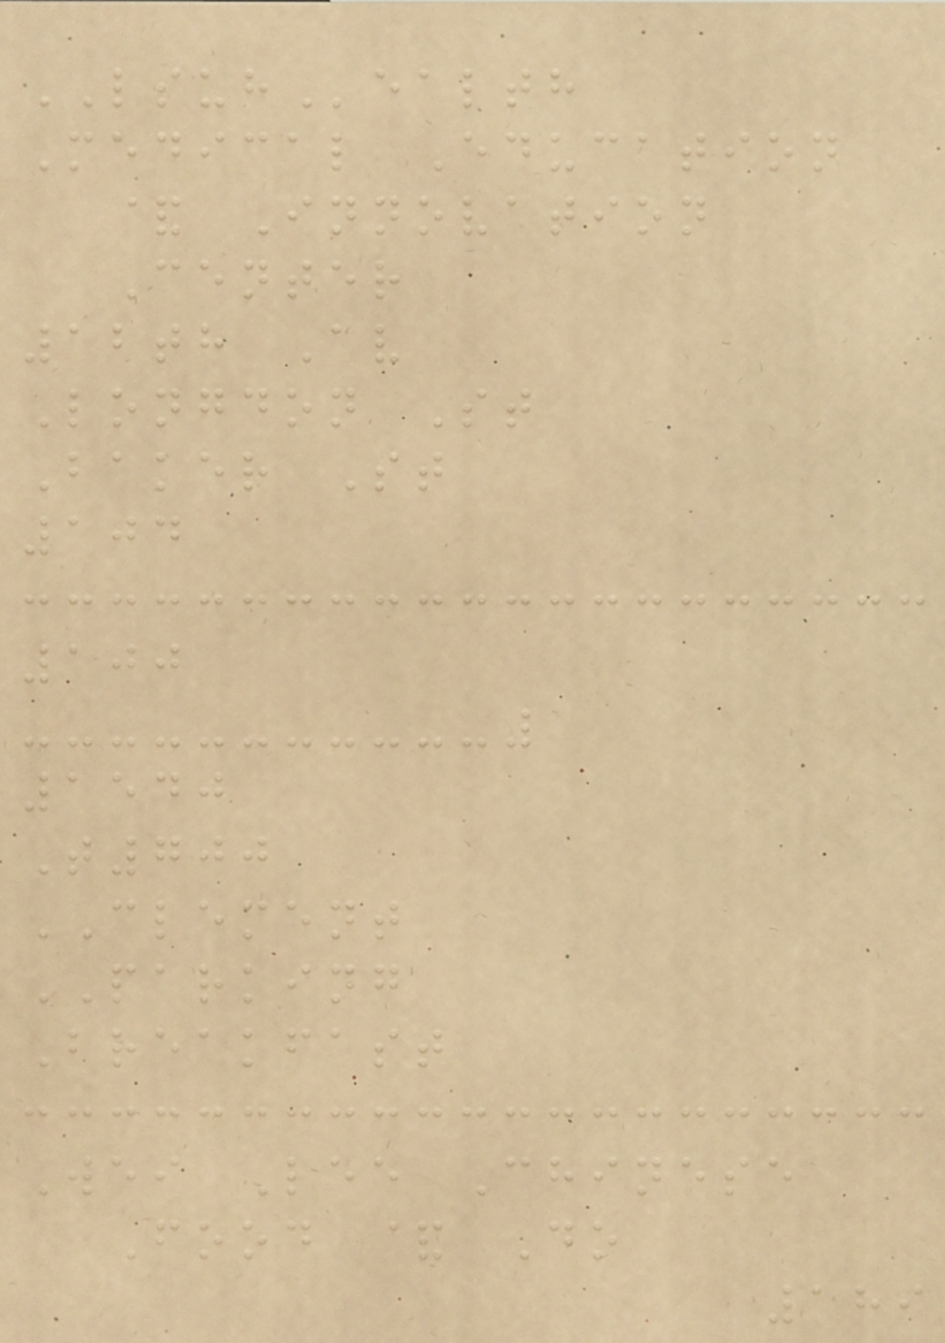LSUHealth
Medical Education
& Innovation
Center
12th Av
Longdon St
Baker St
104
100
1540
T700
CLEMENT
PARKING
Breakfast
Wei Lee Chinese
Food & Do
189
